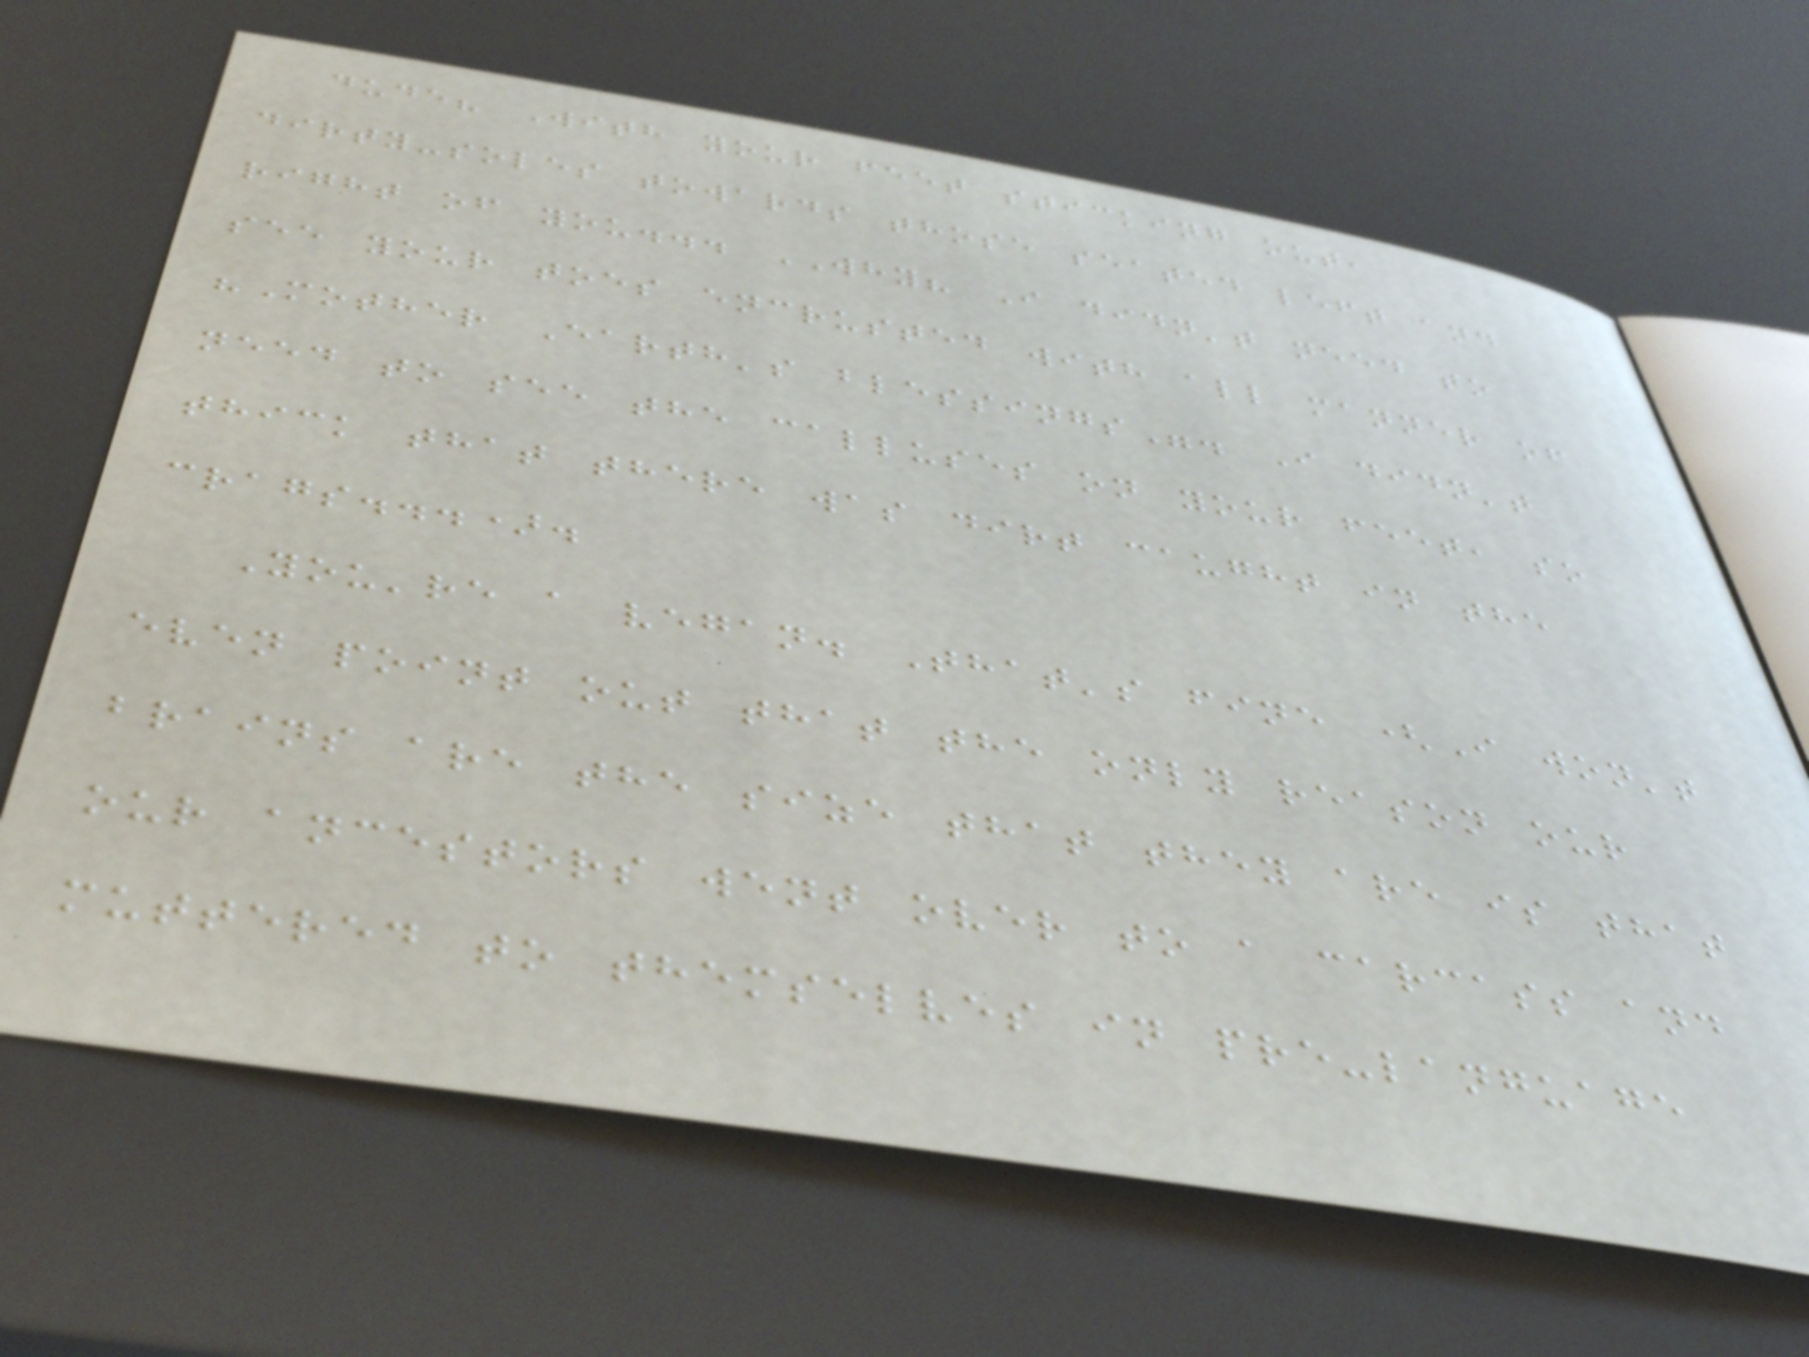dude? With your feet sticking out,
dirty-soles towards those seated left and
right of you... WHY? I didn't need to
see your toes encrusted with all manner of
"Mother Earth's blessings". I didn't
need to see the calluses on your feet, so
thick that there was dirt caught in the
crags...).
You're a vegan. That's fine (I won't
even point out that the only reason our
brains are the size that they are is that
our ancestors went over to a carcass and
muttered to themselves in pre-language
